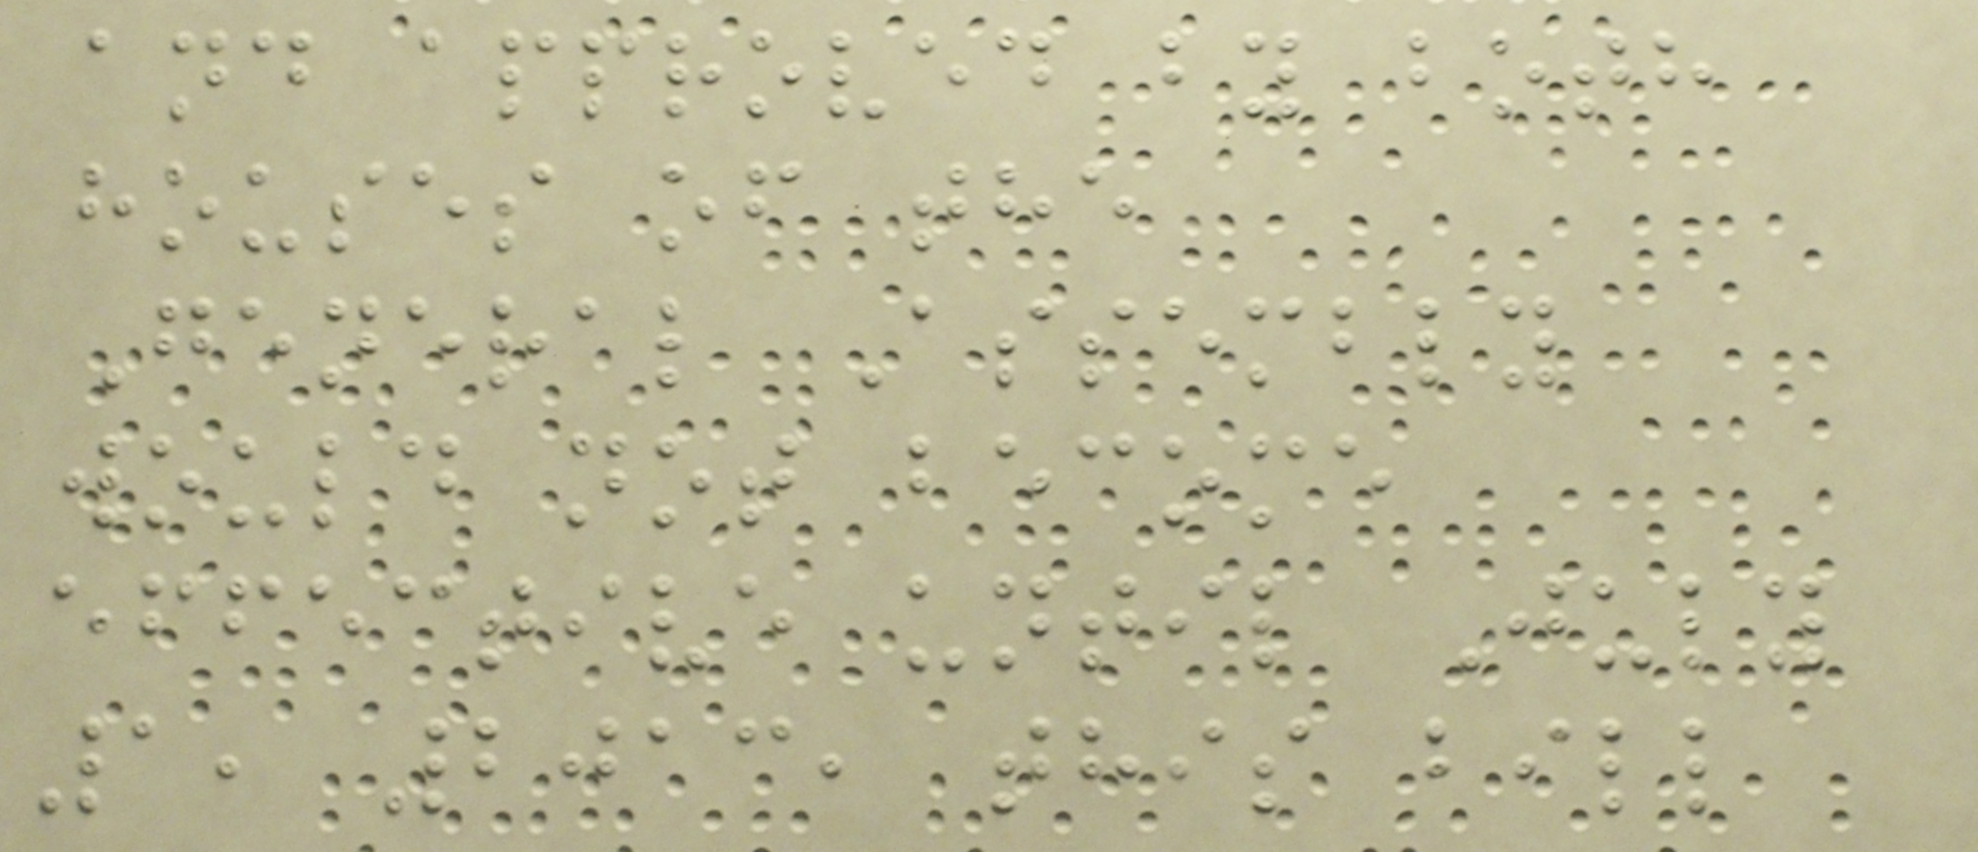and approved by both
houses of the
General Assembly
would not become
effective until July
1, 2013, this bill
